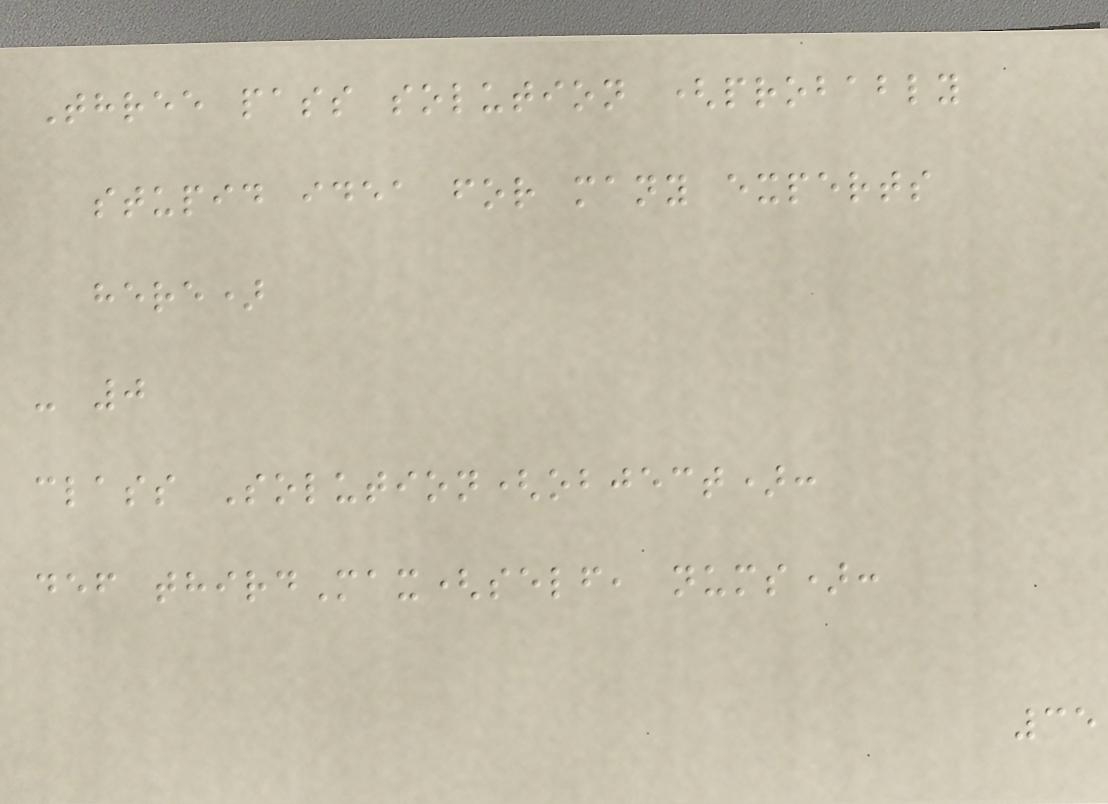Three pass solution (probably
stupid idea for many experts
here)
- 0
class Solution(object):
def thirdMax(self, nums):
35
